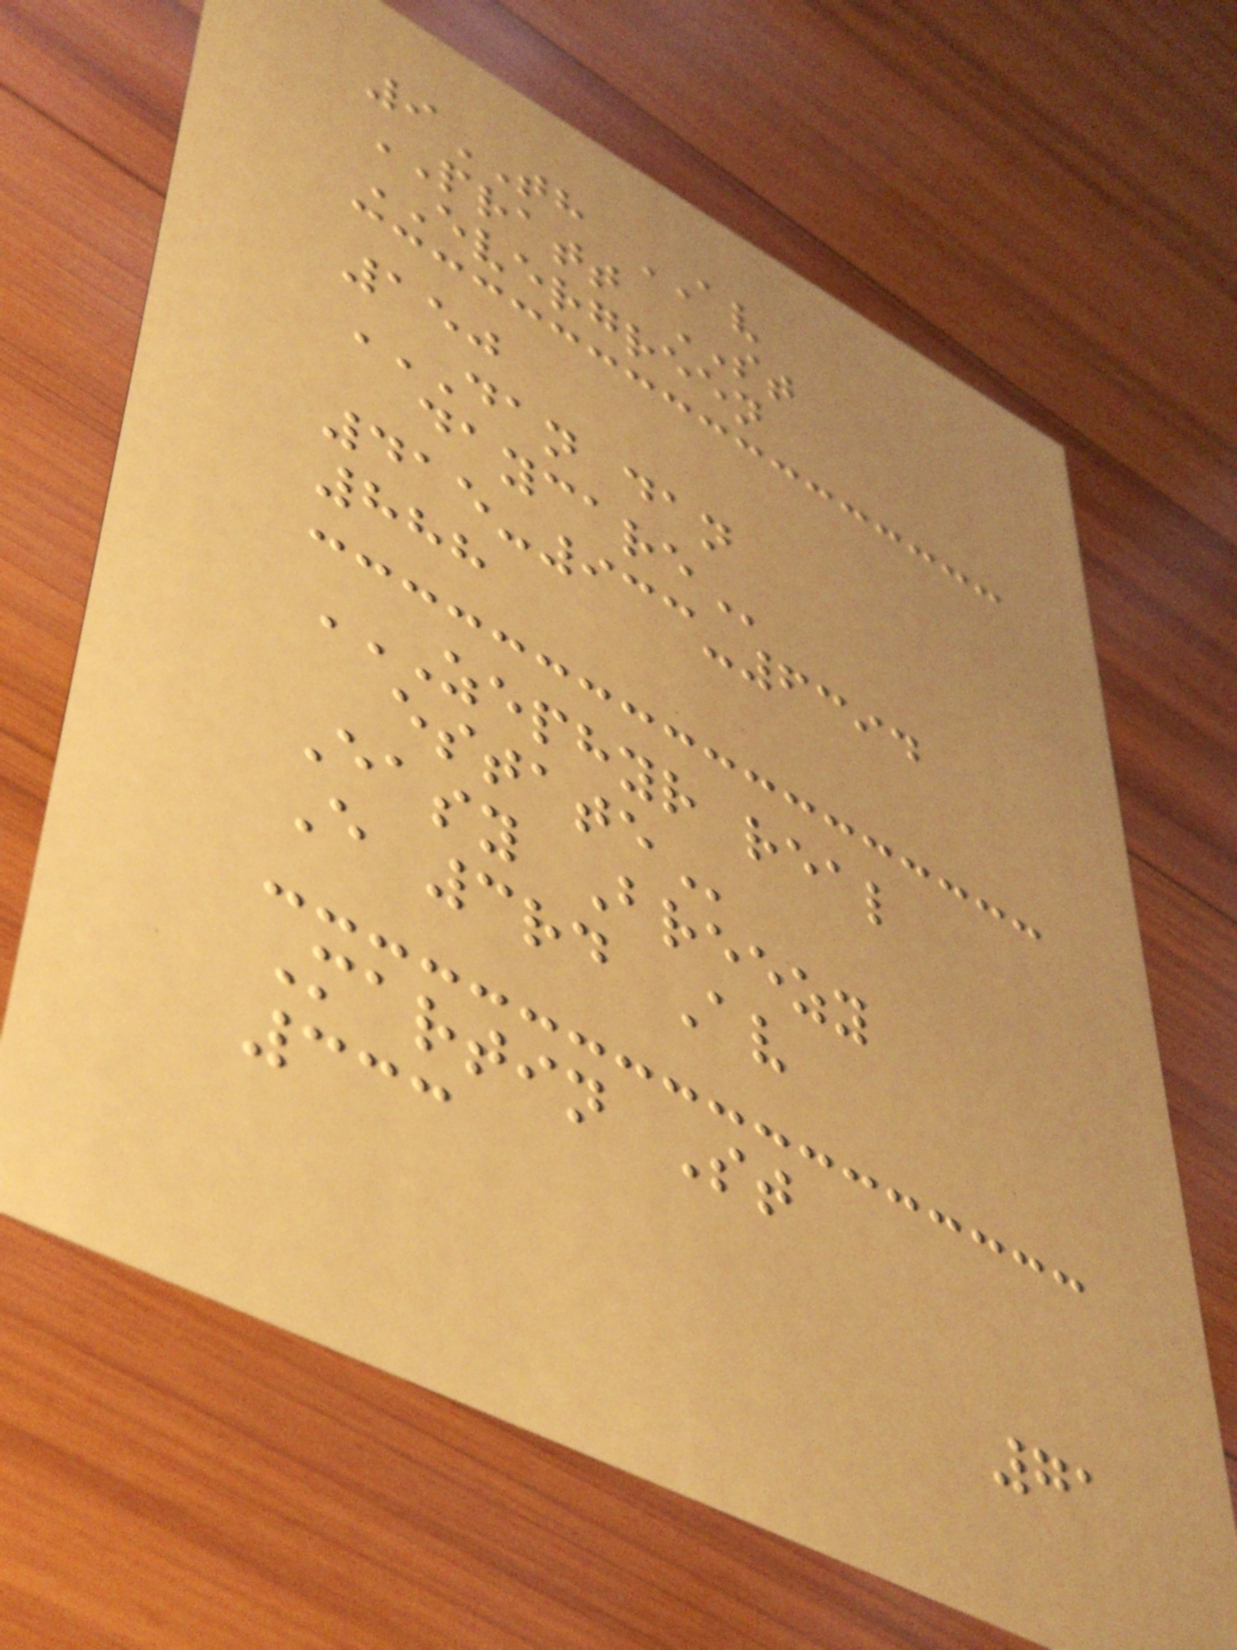9TH AV
PRATT ST
EVERGREEN
150
DAN DAN
DAYCARE
415-933-6394
888
ZEPHYR REAL
ESTATE
Easy Breezy
E 3rd Av
Martin St
333
71
